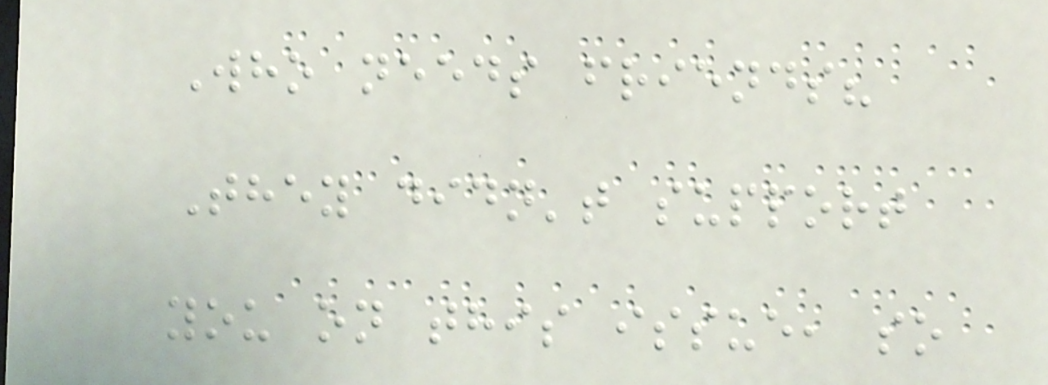Who needs friends?
They didn't support
you on this issue, so
